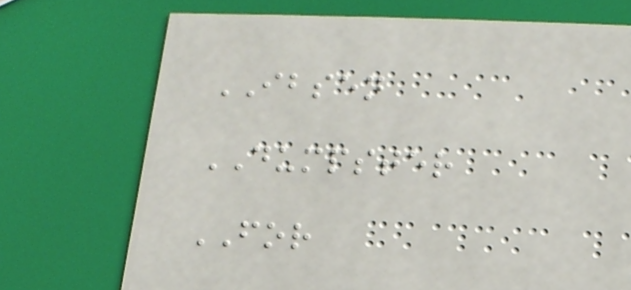IBSEN
DUMPSTER
FOR
